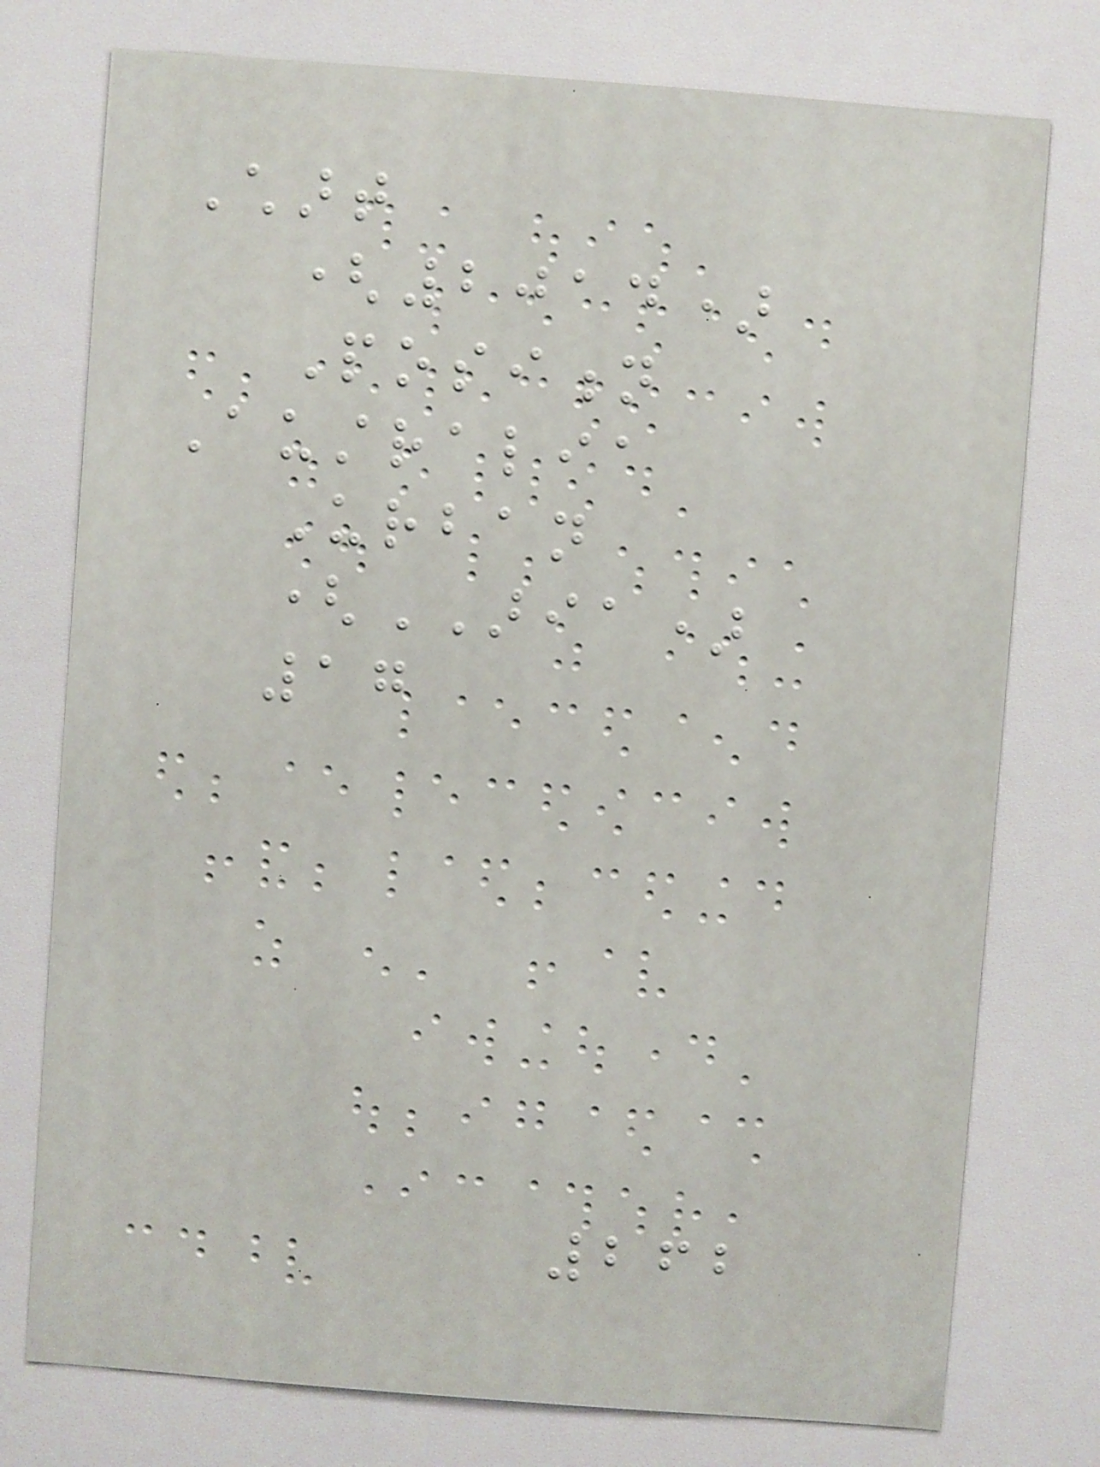Chart
(2014)
Position
Australia
Urban
(ARIA)
17
262
